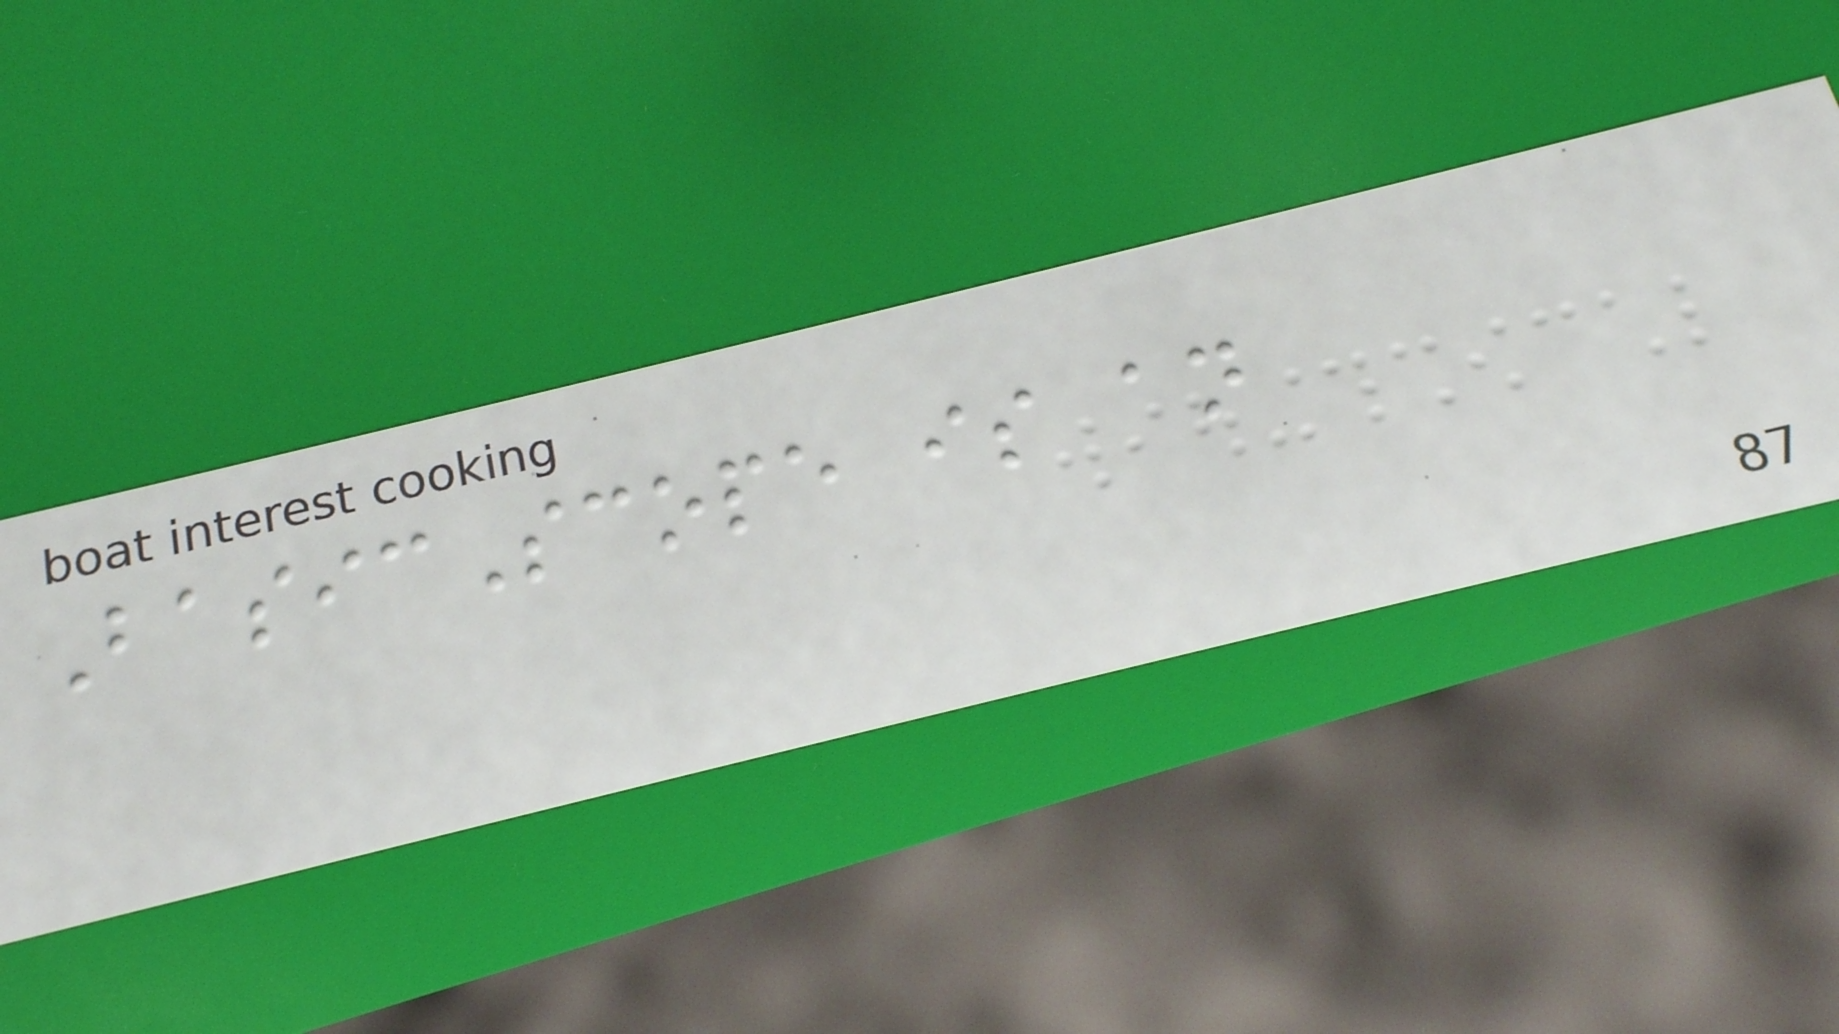BasicScope is an
